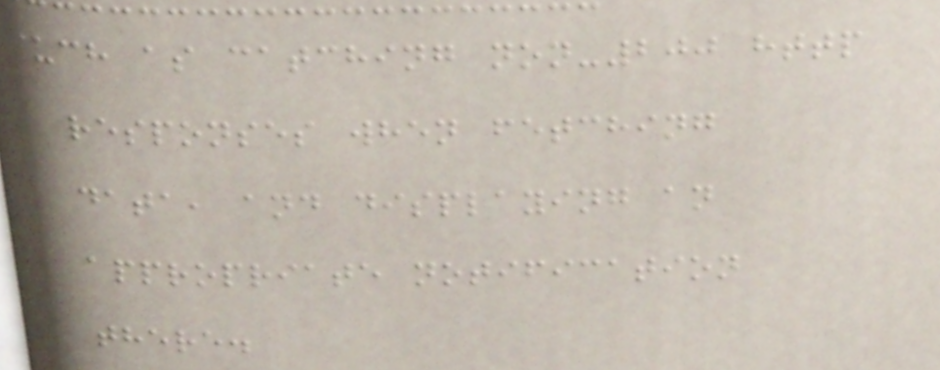such as catching non-200 http
responses when fetching
data, and displaying an
appropriate notification
there.
